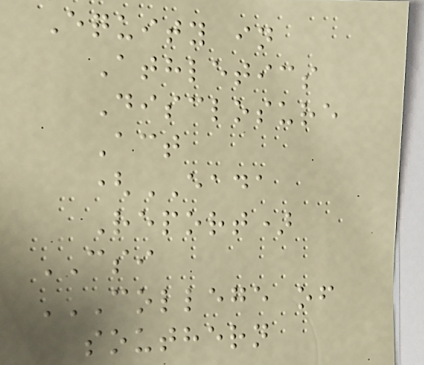Equity in
Athletics
Disclosure
Act
(EADA
Report)
CSI
COLLEGE OF
SOUTHERN
